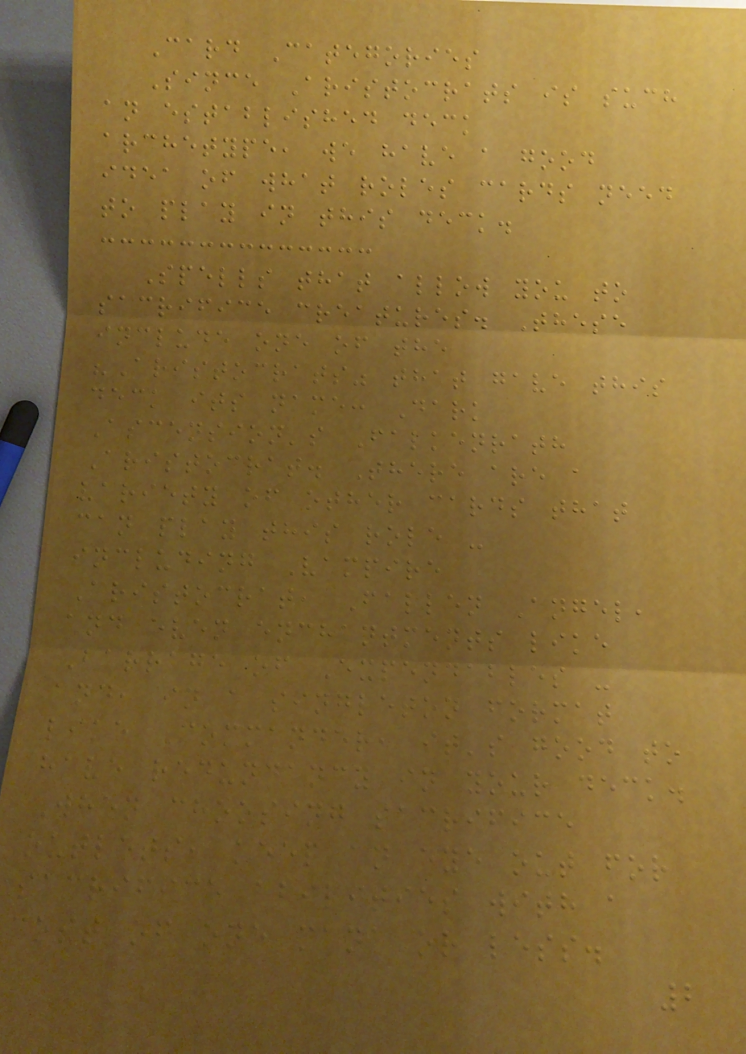Card Categories
Since Aristocrats is such
an established deck
archetype, we have a good
idea of what roles cards need
to play in this deck.
Spells that allow you to
sacrifice creatures. These
include one of the
"Aristocrats" that gave this
deck its name: Dark
Ascension's Falkenrath
Aristocrat. There are a
variety of other cards that
can play this role -
including Vampire
Aristocrat, Fallen Angel,
and even enchantments like
Barrage of Expendables -
and, in a singleton format
like Commander, it's good to
have redundancy in your deck.
When choosing sacrifice
outlets, keep an eye out for
sacrifice abilities with a
cost of one mana or less.
2
